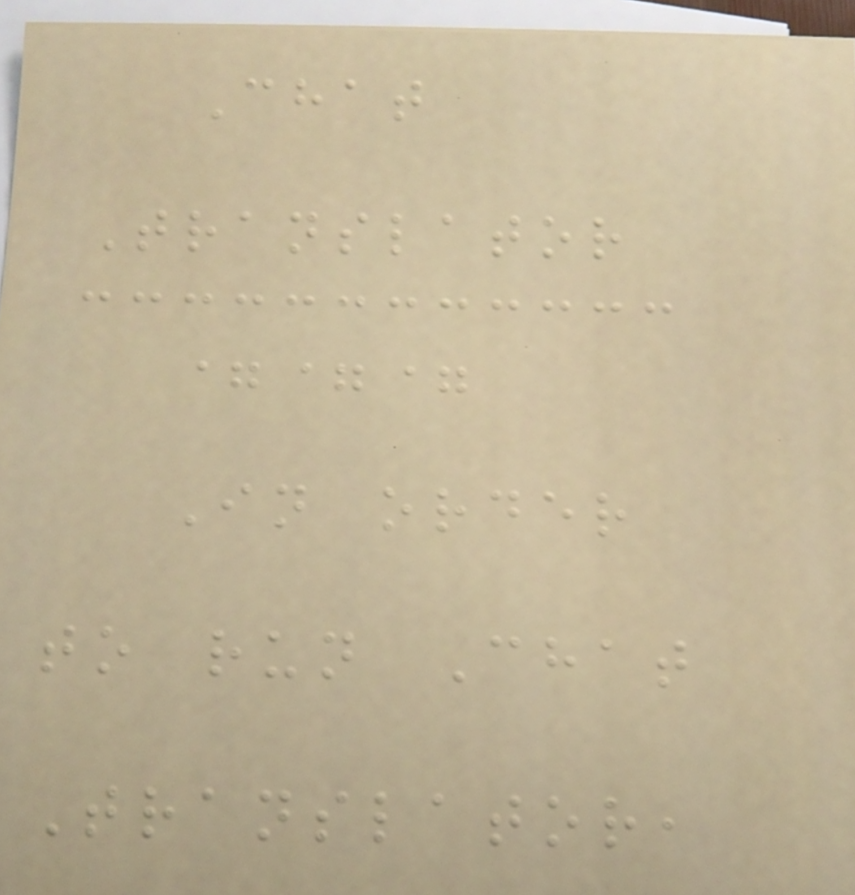Chat
Translator
===
In order
to run Chat
Translator,
